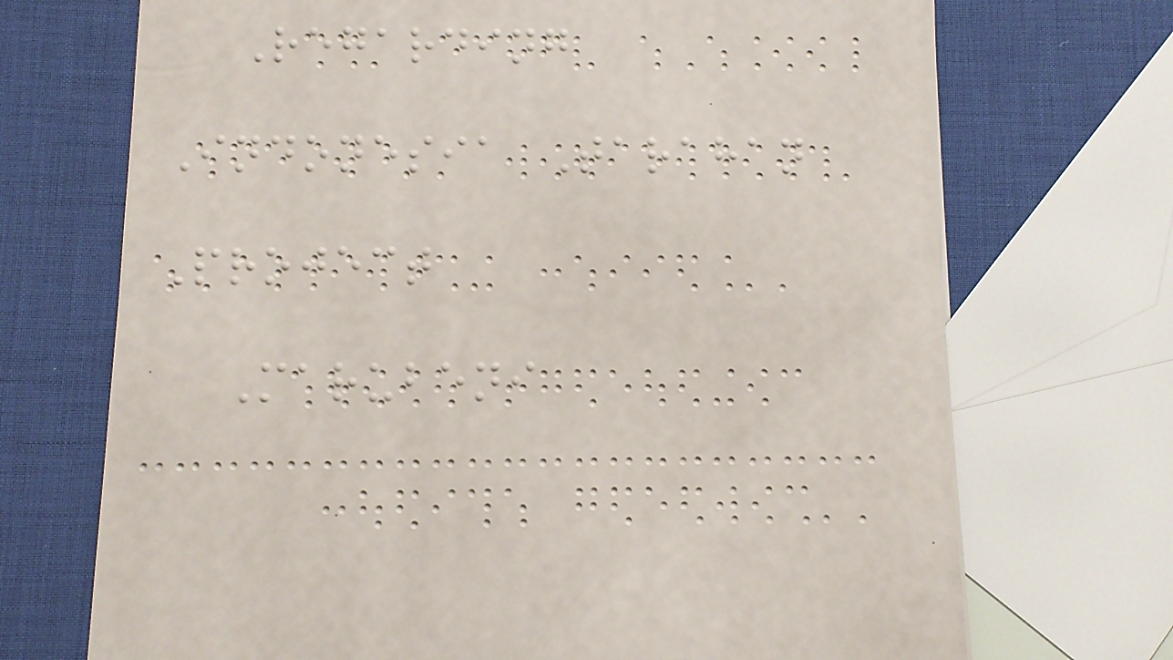Regarding
Indonesia Tarahan
Project
Marubeni
